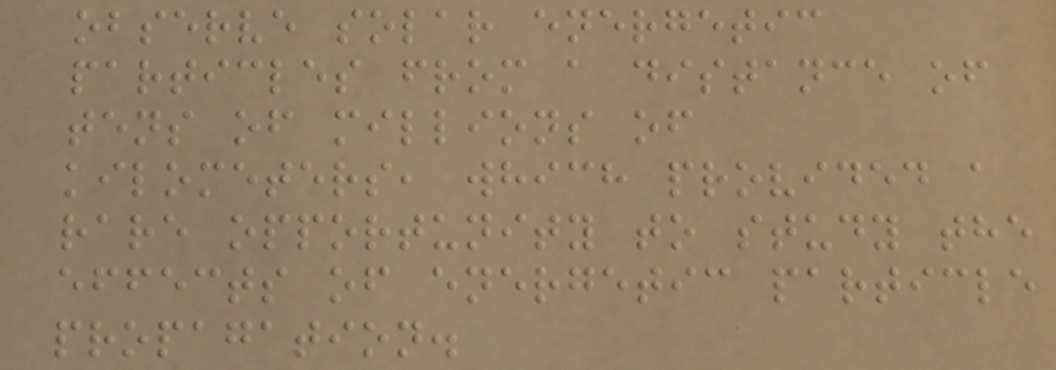observe solar energetic
particles from a distance of
tens of millions of
kilometers, which provided a
rare opportunity to study the
effects of energetic particle
propagation.
